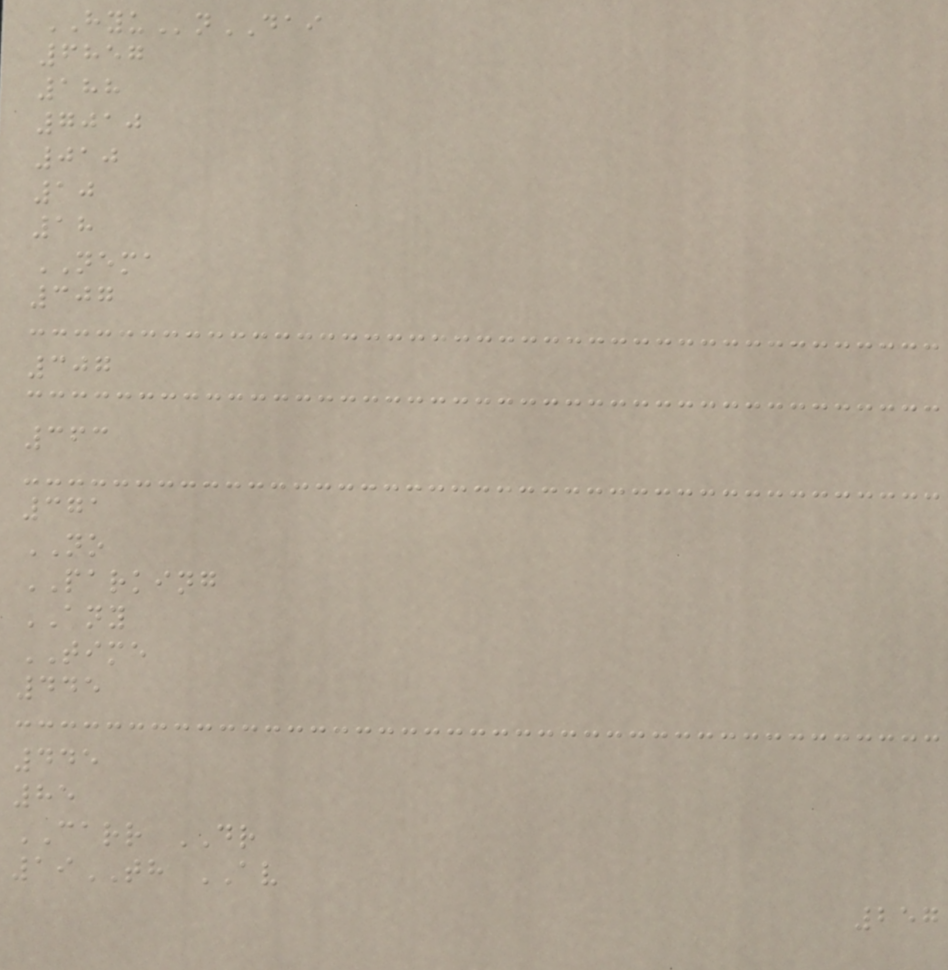HYUnDAI
6857
188
7010
010
10
18
NEMA
307
307
363
371
NO
PARKING
ANY
TIME
445
445
85
CARR DR
19TH AV
257
